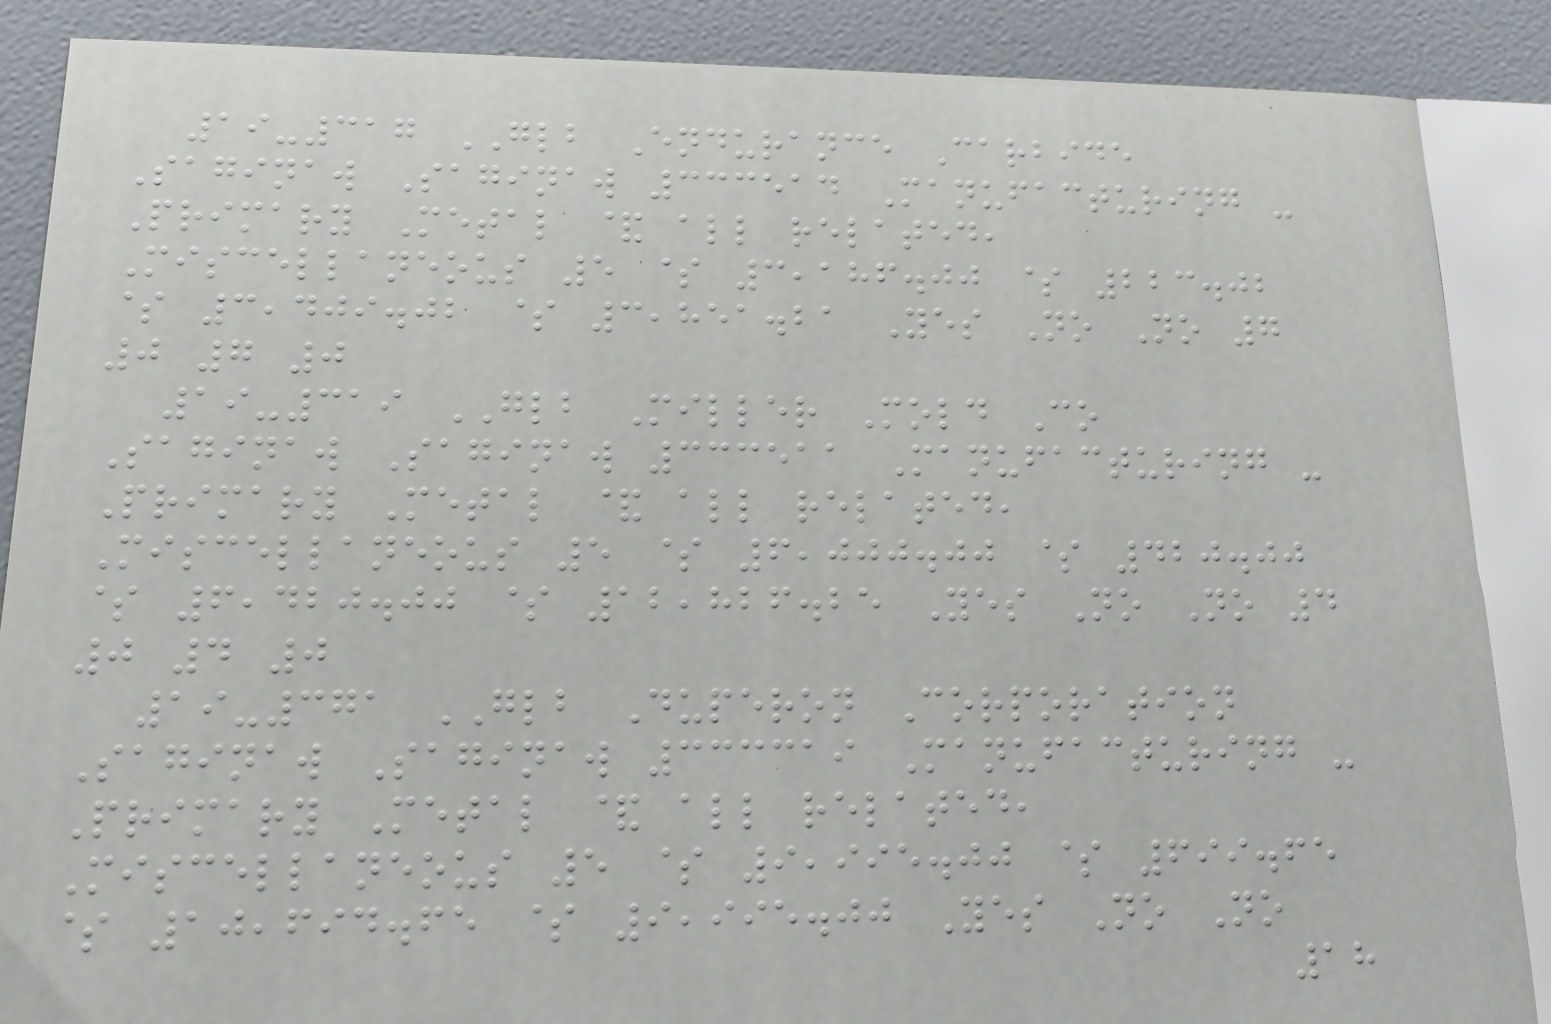19-317 GLB Endurance Carbide
Saginaw Saginaw 333514 Manufacturing -
Primary Metal & all related,
Miscellaneous 5 $ 3,186.00 $ 223.02
$ 3,409.02 $ 3,851.21 Yes No No 7
0 7 0
19-319 GLB Miller Mold Co
Saginaw Saginaw 333511 Manufacturing -
Primary Metal & all related,
Miscellaneous 5 $ 6,000.00 $ 420.00
$ 6,420.00 $ 12,826.25 Yes No No 4
0 4 0
19-371 GLB Duperon Corporation
Saginaw Saginaw 333319 Manufacturing -
Primary Metal & all related,
Miscellaneous 5 $ 9,995.00 $ 699.65
$ 10,694.65 $ 9,995.00 Yes No No
18
